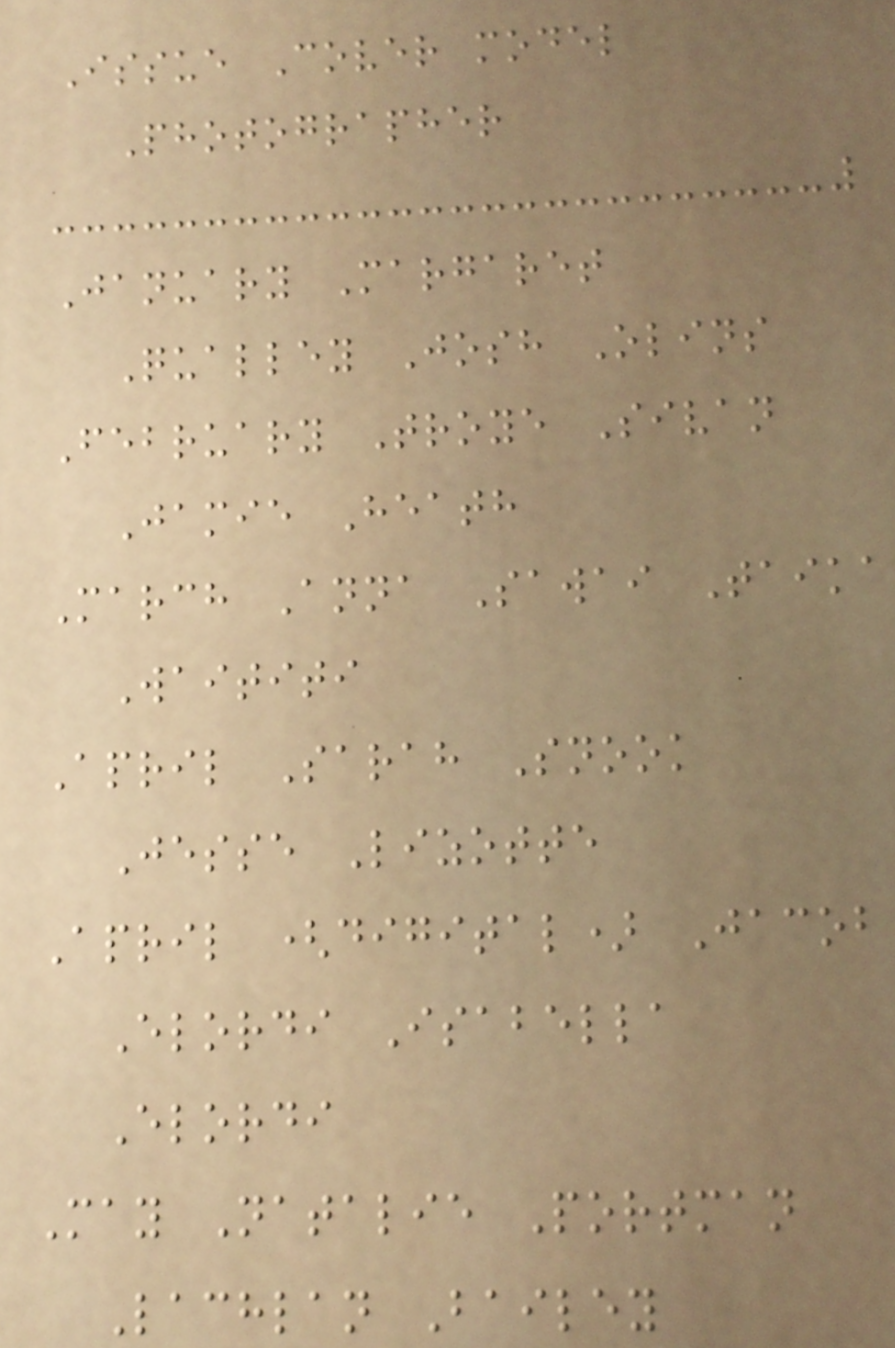Issue Cover model
Photographer
January Margaret
Qualley Josh Olins
February Troye Sivan
Jamie Heath
March Anna Sawai Taika
Waititi
April Sarah Snook
Jesse Lizotte
April (digital) Jacob
Elordi Isabella
Elordi
May Natalie Portman
Lachlan Bailey
